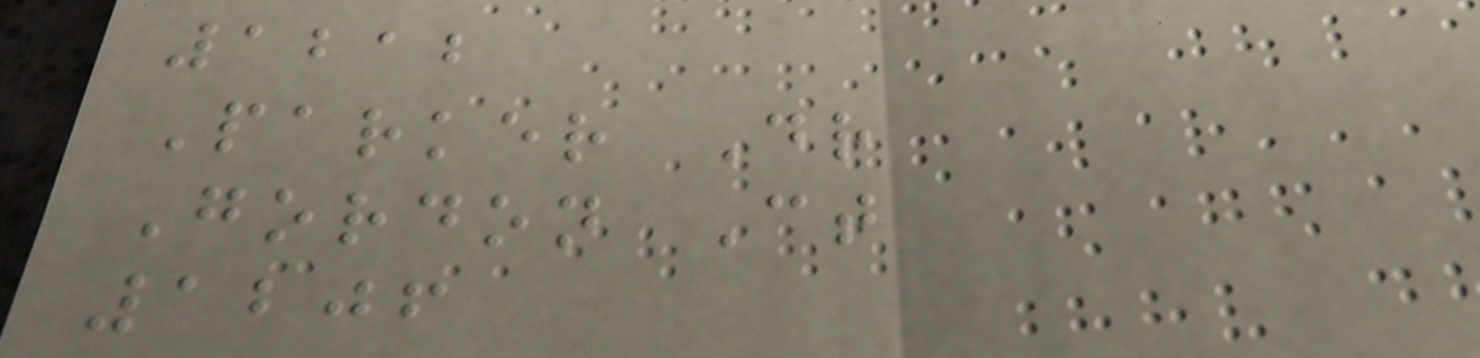1212
Parker Dr
Gordon Ct
1206
